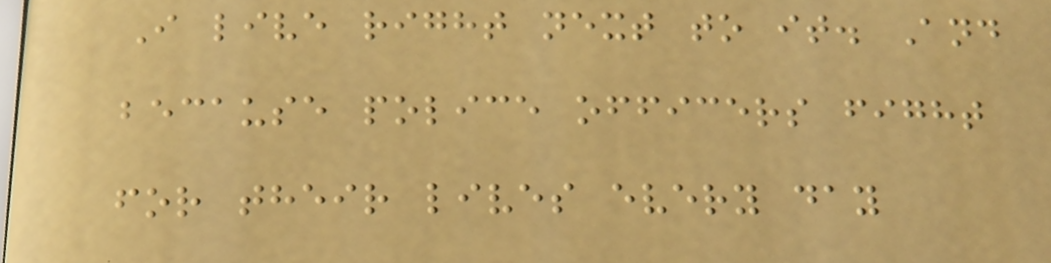I live right next to it. And
because police officers fight
for their lives every day
